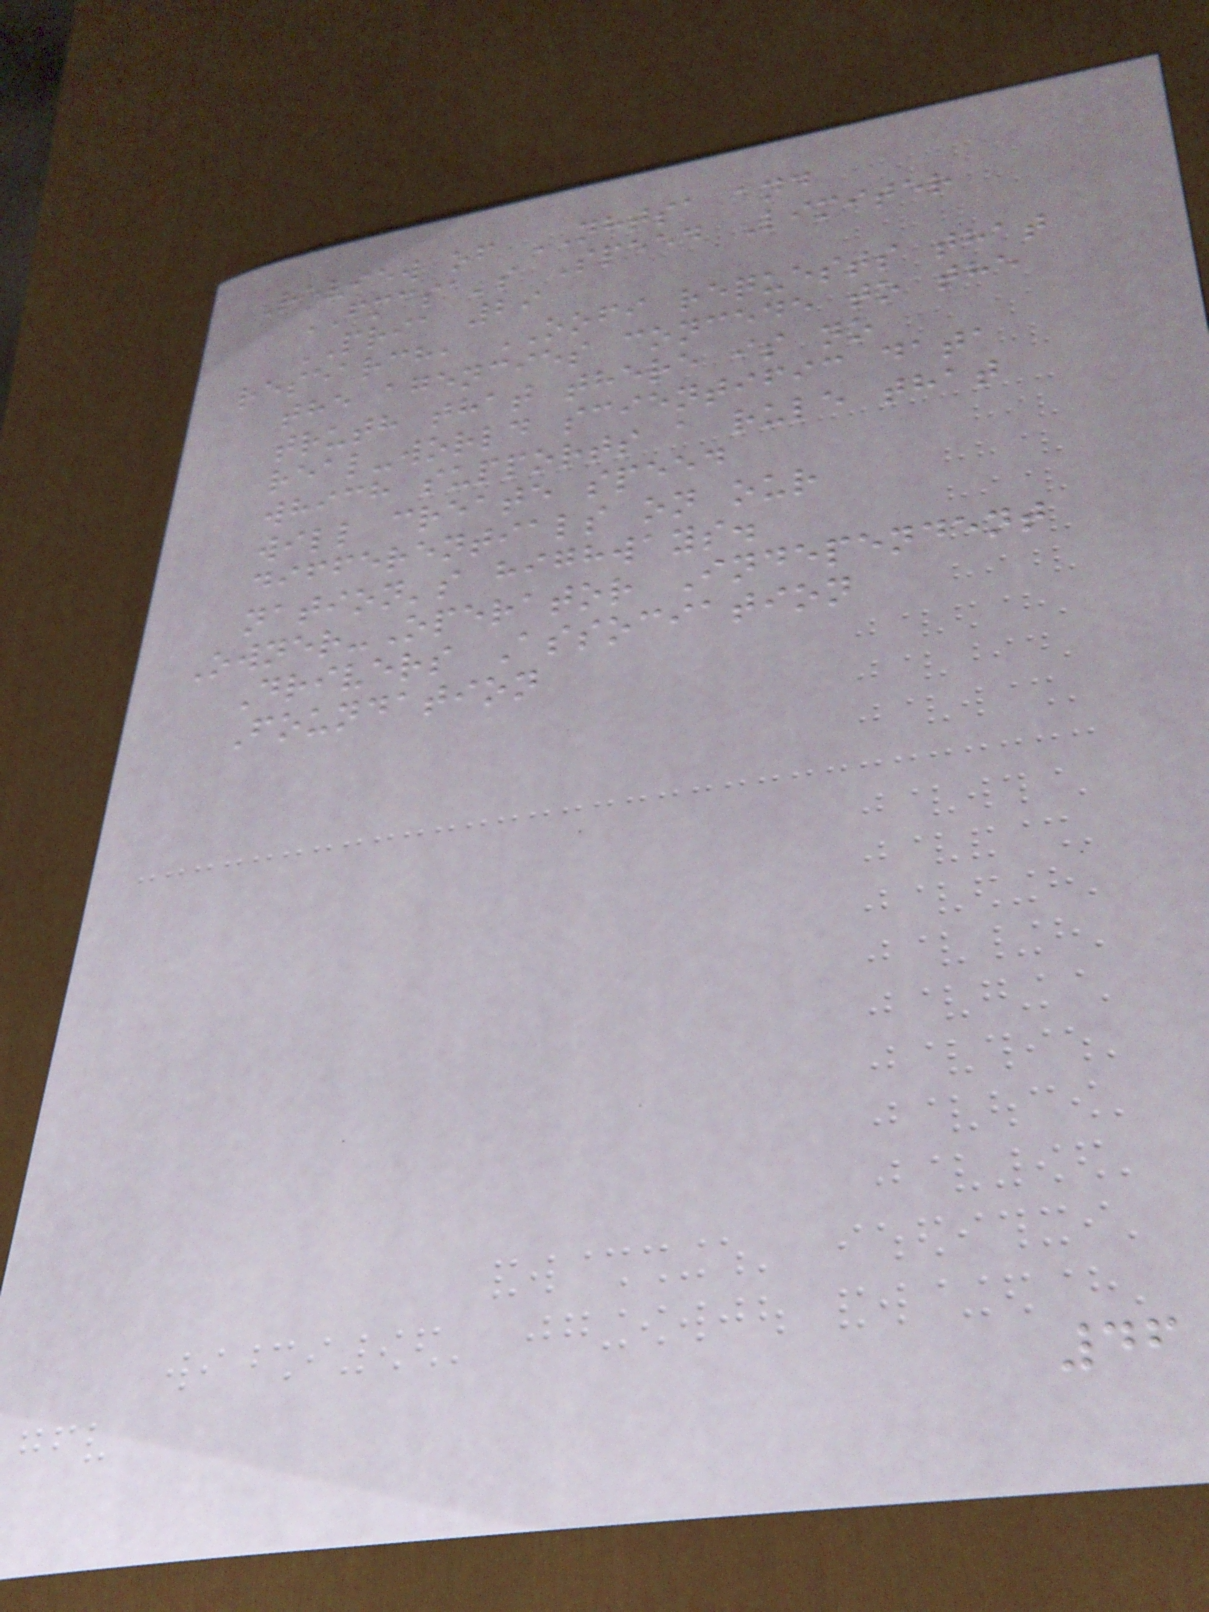Review of NHTSA and
FMCSA's Speed Limiter
PRIA 29
research, OOFI requests that
the agencies concede to the
truth that there is no
real-world scientific data
which supports a rule that
will create speed
differentials on our
nation's highways.
Owner-Operator Independent
Drivers Association
Foundation
46
